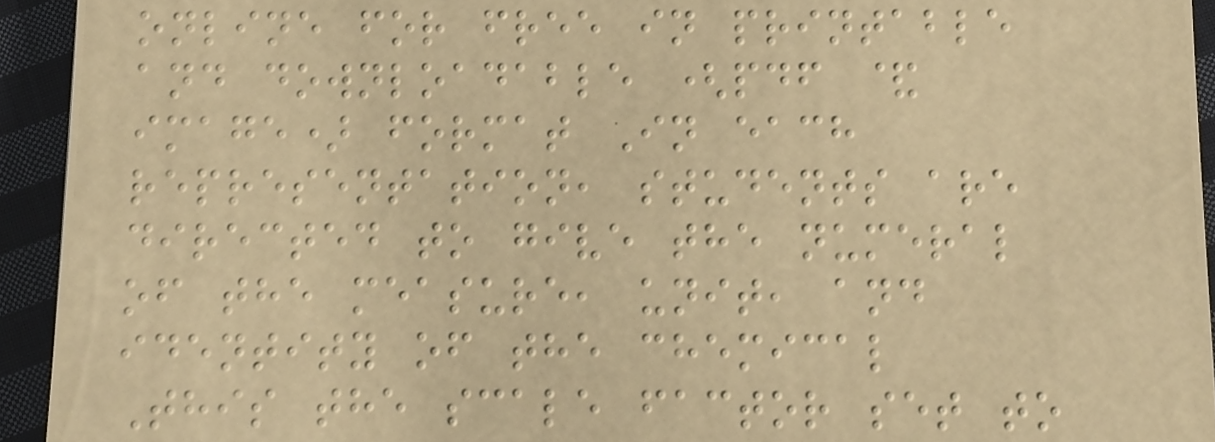online for free in printable
and downloadable (pdf &
image) format In each
representation, students are
directed to give the numeral
of the measure, unit, and
identity of the chemical
This the scale factor set to
